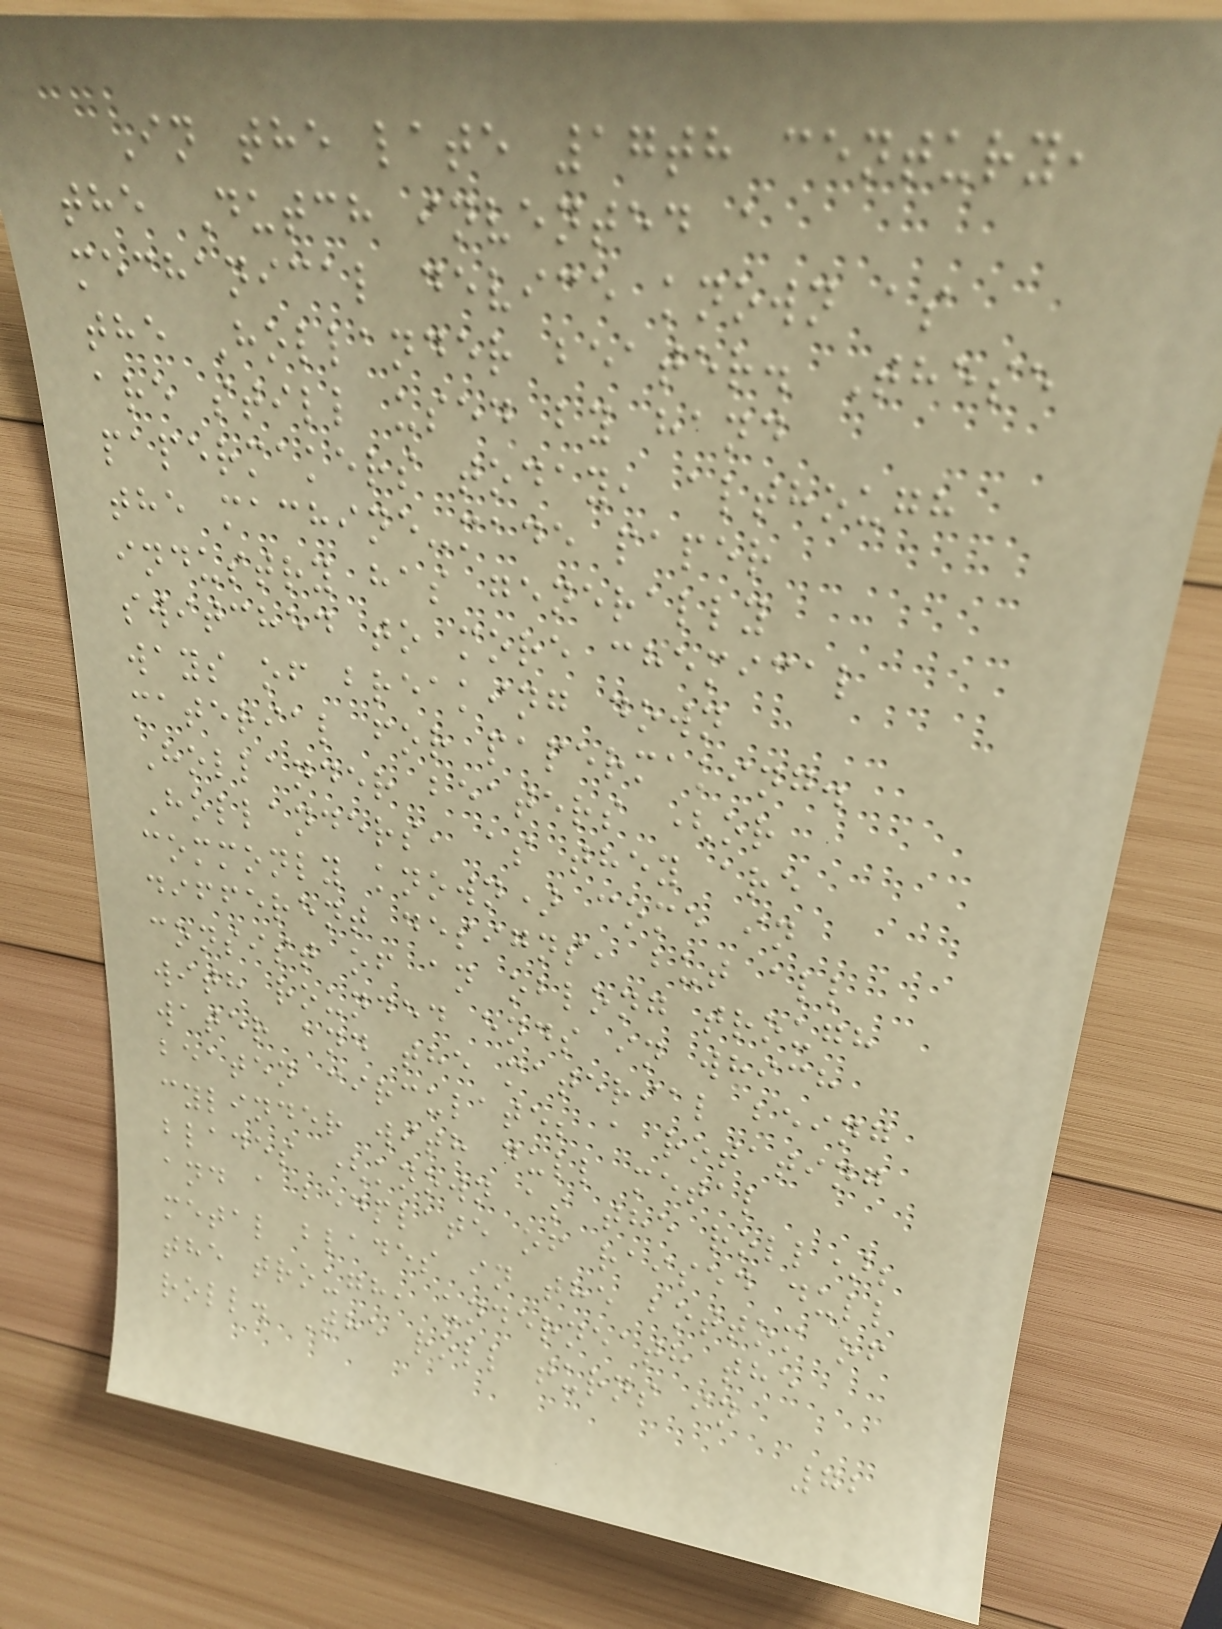In the late 17th century,
the Dutch invented a
mechanical device known as
the Hollander beater. These
are still used by hand
papermakers today, although
the machine-made paper
industry has generally
switched to more chemical
ways of breaking down
material for papermaking.
Hollander beaters (or
Hollanders, as they are
commonly known) come in
different designs, but all
consist of an oblong trough
with rounded ends in which
water and the material being
beaten circulate; a rotating
cylinder with dull metal
blades (known as the roll);
and a bedplate of raised dull
metal blades in the bottom of
the trough, underneath the
roll. The roll turns in
72
